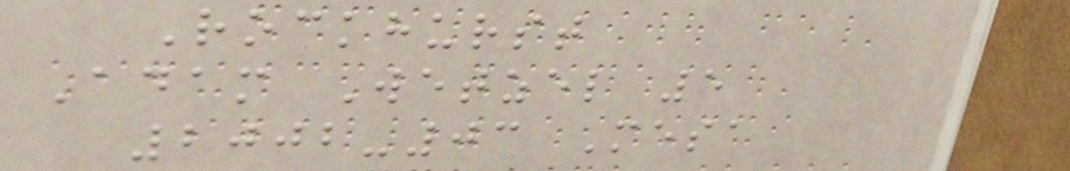Rockhurst
Adam Wetzel 5
2002-03 Mesa
